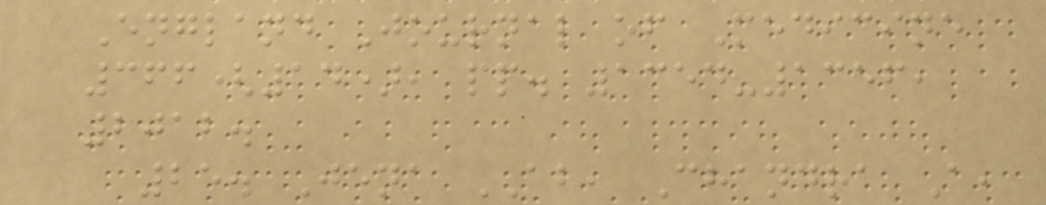England Journal of Medicine
366(14), pp. 1354-1356,
2012.
25. Jena AB, Chandra A,
